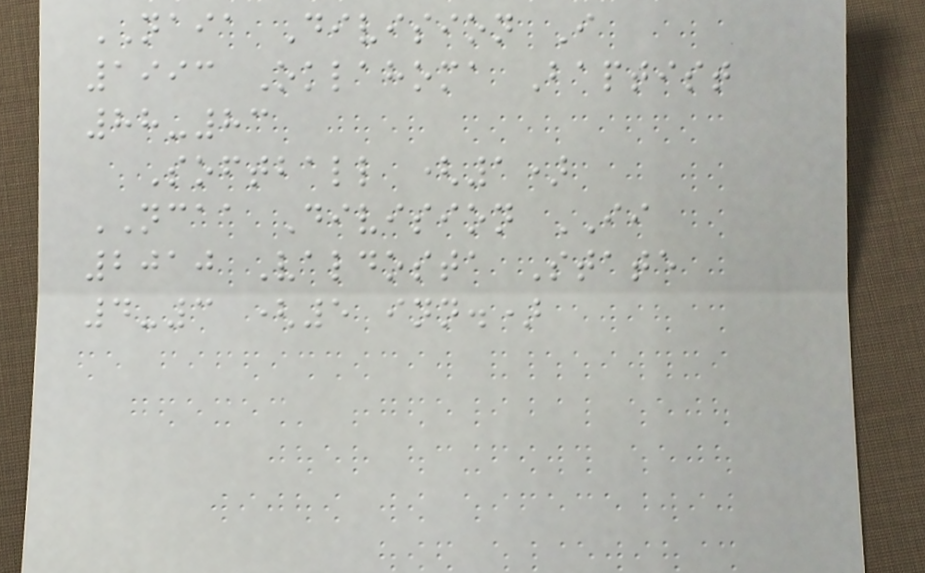NAIA Division I
1993 Oklahoma Baptist
88-83
Softball (1)
NCAA Division II
2010 Valdosta State
4-3 (5 inn.)
